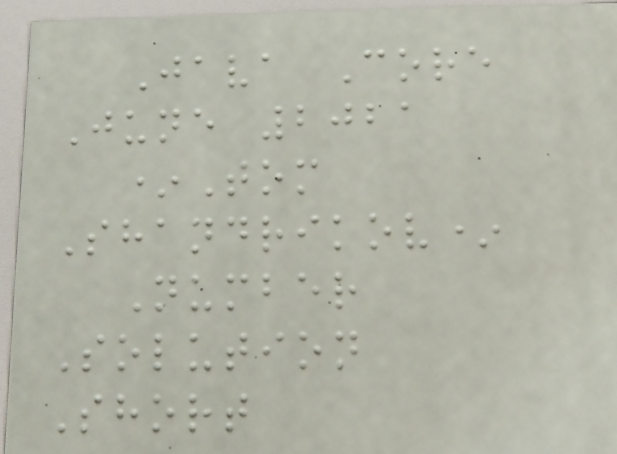Java Core
June 2021
*Tom
Shandrikov*
Number
Solution
Short
